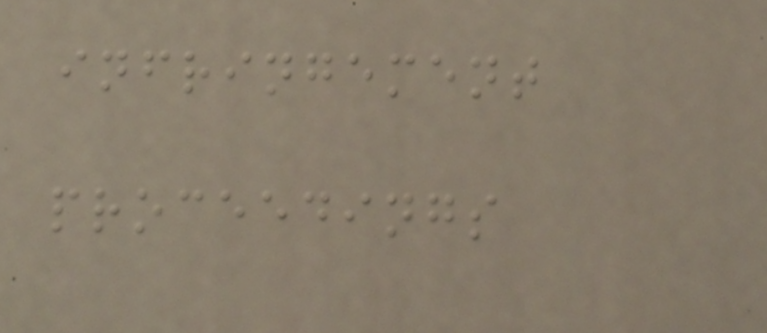infringement
proceedings
